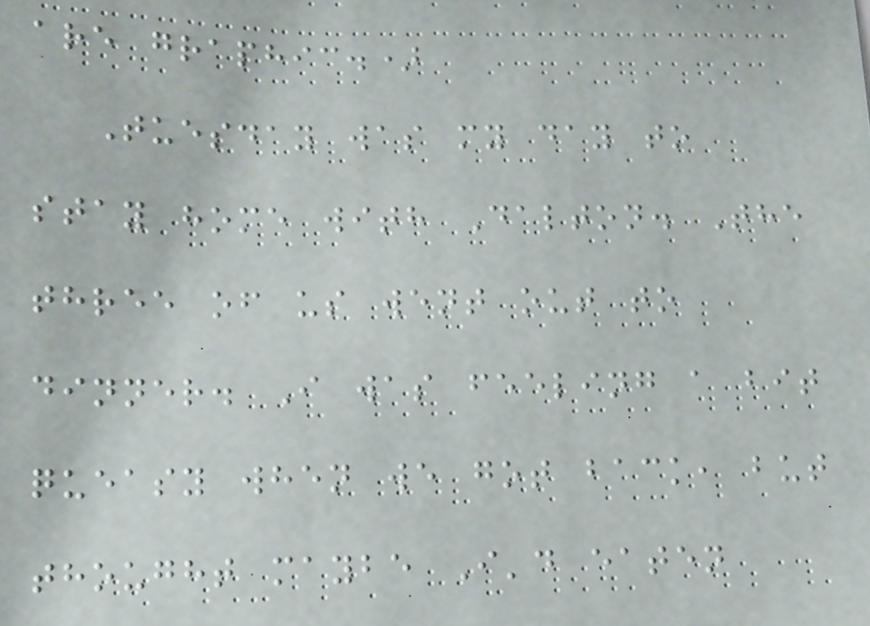are graphic.)
Tuesday was my day to
stay home with Dalton. The
three of us went out to
dinner. I was feeling a bit
queasy when we got back, but
thought maybe I'd eaten
